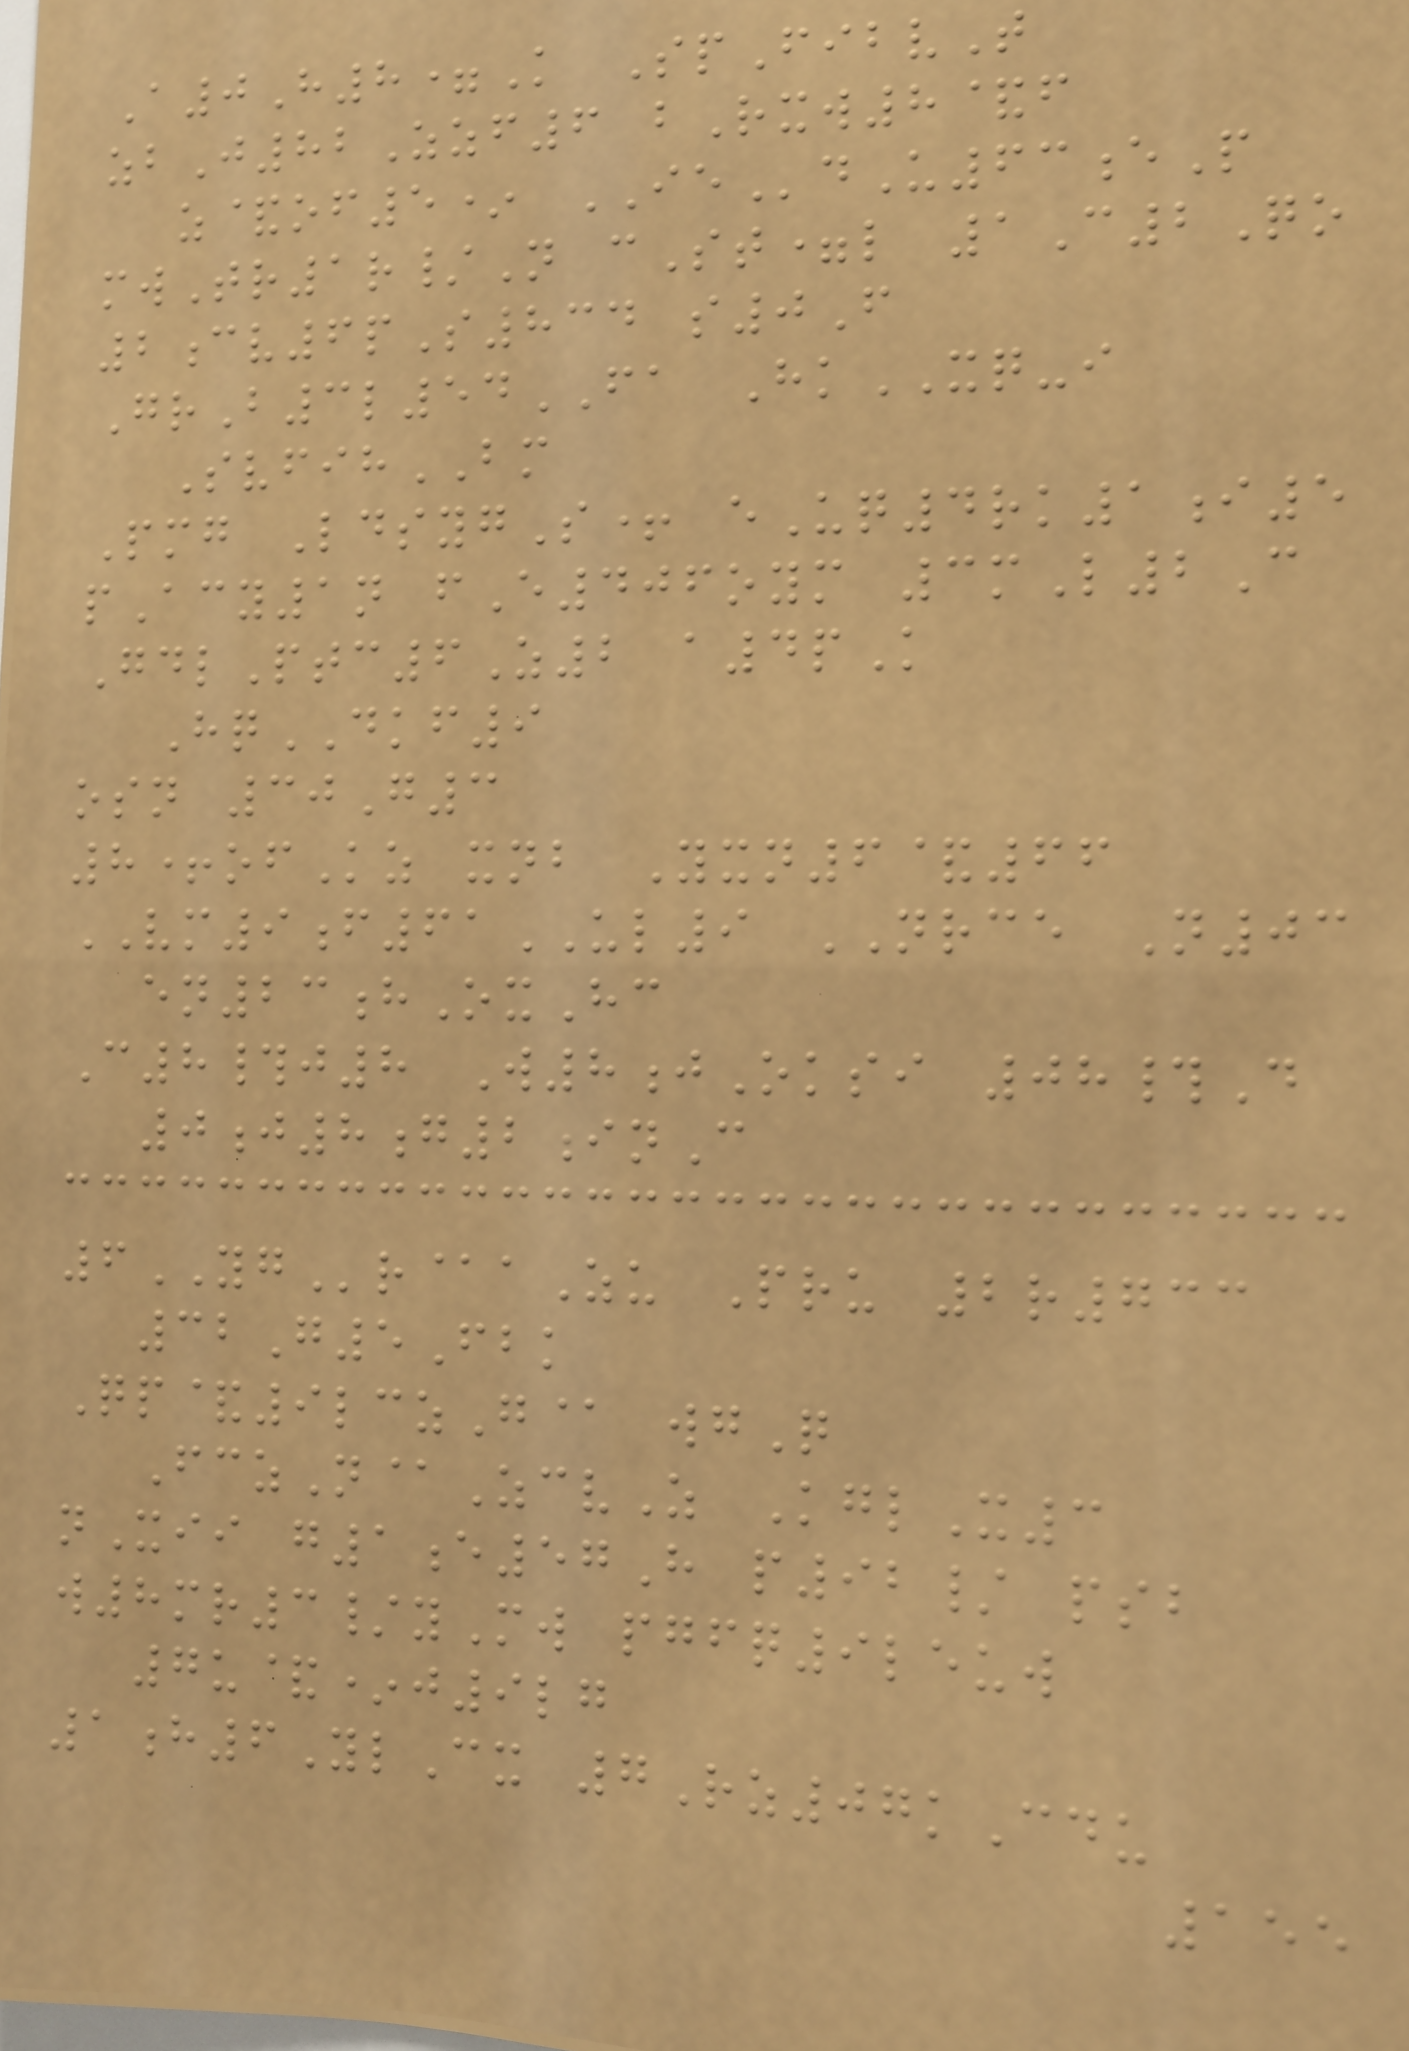A0H8=K SpFibvT
zbJ82Zzf6 bRxw8&f
z&of5* IEdU63eP
mwTr1r/N cSt=l 1C2Qo
2cv6pS834 s0F
GrB3l54FA HkXQ-i
SvfihBM
Pmg LdsygS+ eUq4rk1i5
pAcy1n fE406oym 3mL2C
GdlPtc6Z2 a4pK
HqDKF9
osn 30G3
8+ofKz xnb Yxn6&66
VM9f61UL9 NRCE N03
en23hOxHc
C8#j8 W8jOksi 08#D
0j8g2inC
6YGr@aZu Pru 2r733
32G5Fbk
Qp&9lczG@ wgQ
FczN@ZcvZ KglX3
nXii g1e57H p92/ psb
w8mr3/yMw pgfq9leuw
7u&*j9lg
1h6YlCx 7Rz07kCdu
155
